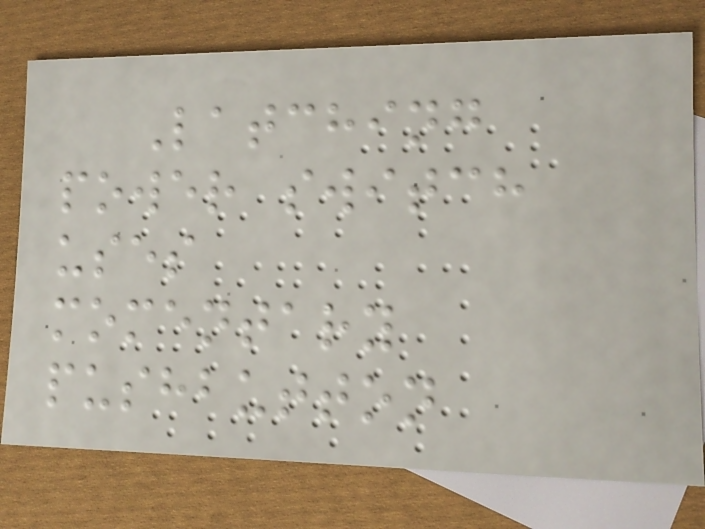Latching
power switch
uses
momentary
pushbutton
